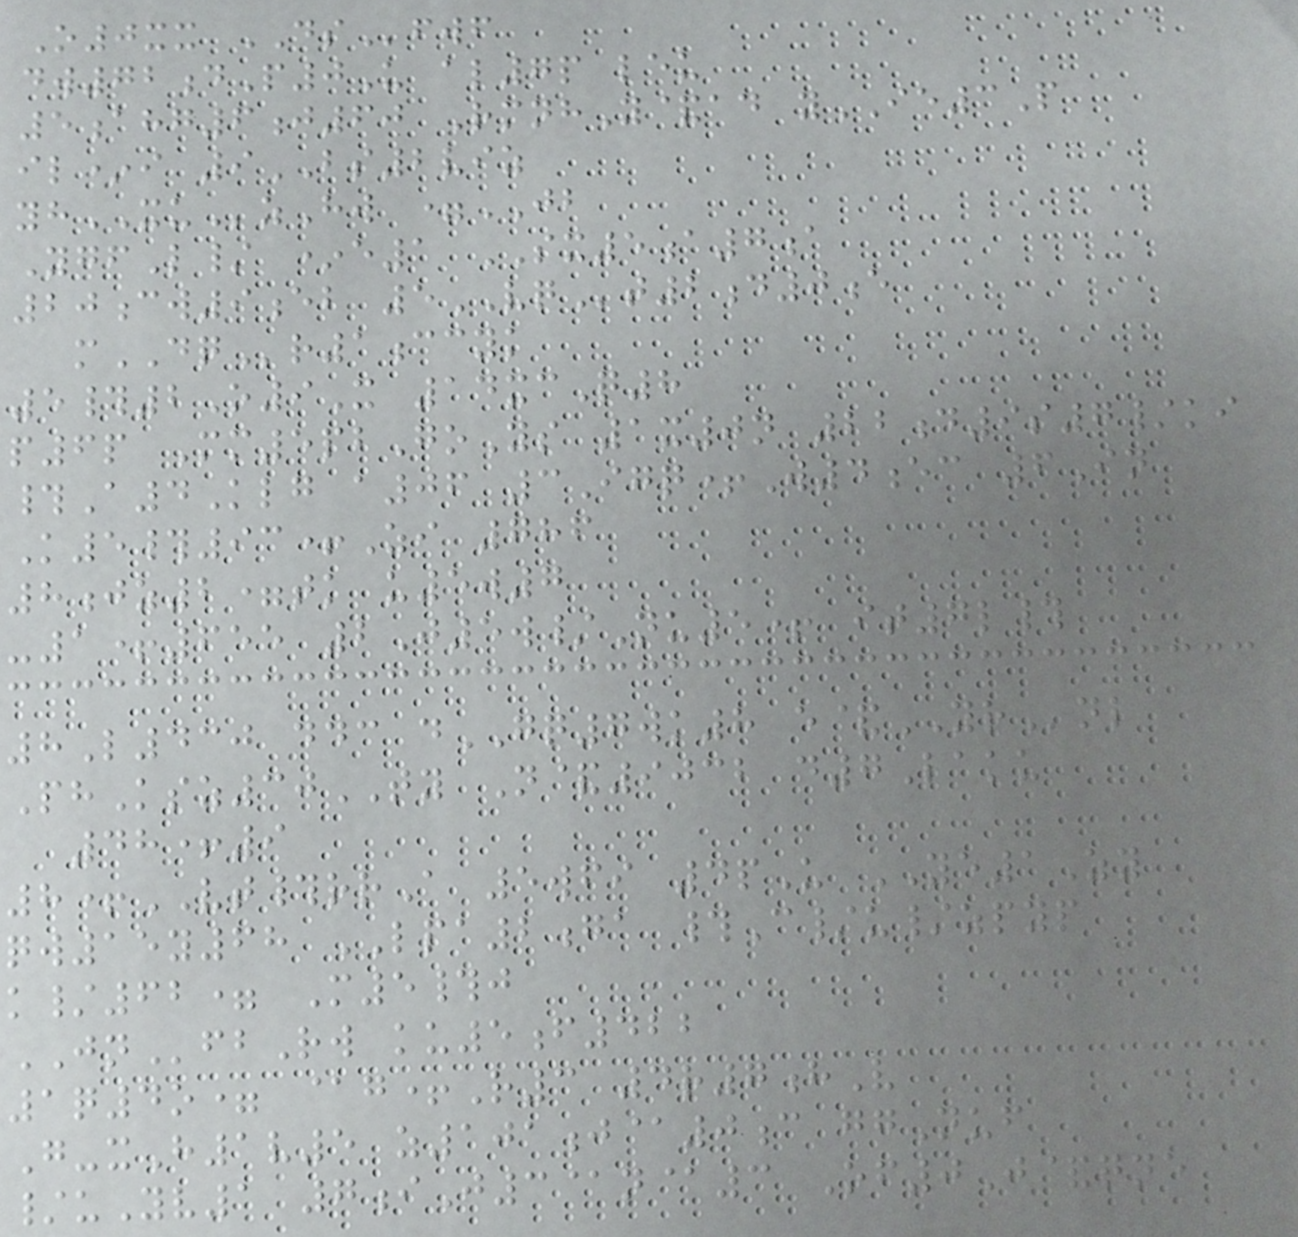O0xx DSfwf
dw72dP0U al7p leu
5ahg6j60 RmnhY&ad yIE3P
il*i 9BS2viz
yhXUzHw =JB
YgfL/ *e1 SX5a7a
20cw9eb 5VQt2d0e
mDQr1ccyk
5#2O9X 14xcQ8
p6p Mm5pbGoYs 1x0n 22d9s7/ki
#A4Klg a06 3Igq+W4ec 6In
K5#93+Zi 786
8jz2=tk u5w7
-1+655 2J5w/Nu5+ it7l#
8L430 ddc dGQ7wk8 e&YRnl
PhKsz30TY N&9032 d7Laku
48+9
8+VT#rrA 5wfi 4pU YE1Zy
qw15y68 LPA2ga #C/u/zpyp
k/62= M5#j
JNfbRw ku5f422
1q4o= @g+R3 4r7hV
G-xH1v5 z101j@0c ggNuf
/uYv1 7iJ3@n@3 Of0J&qne
